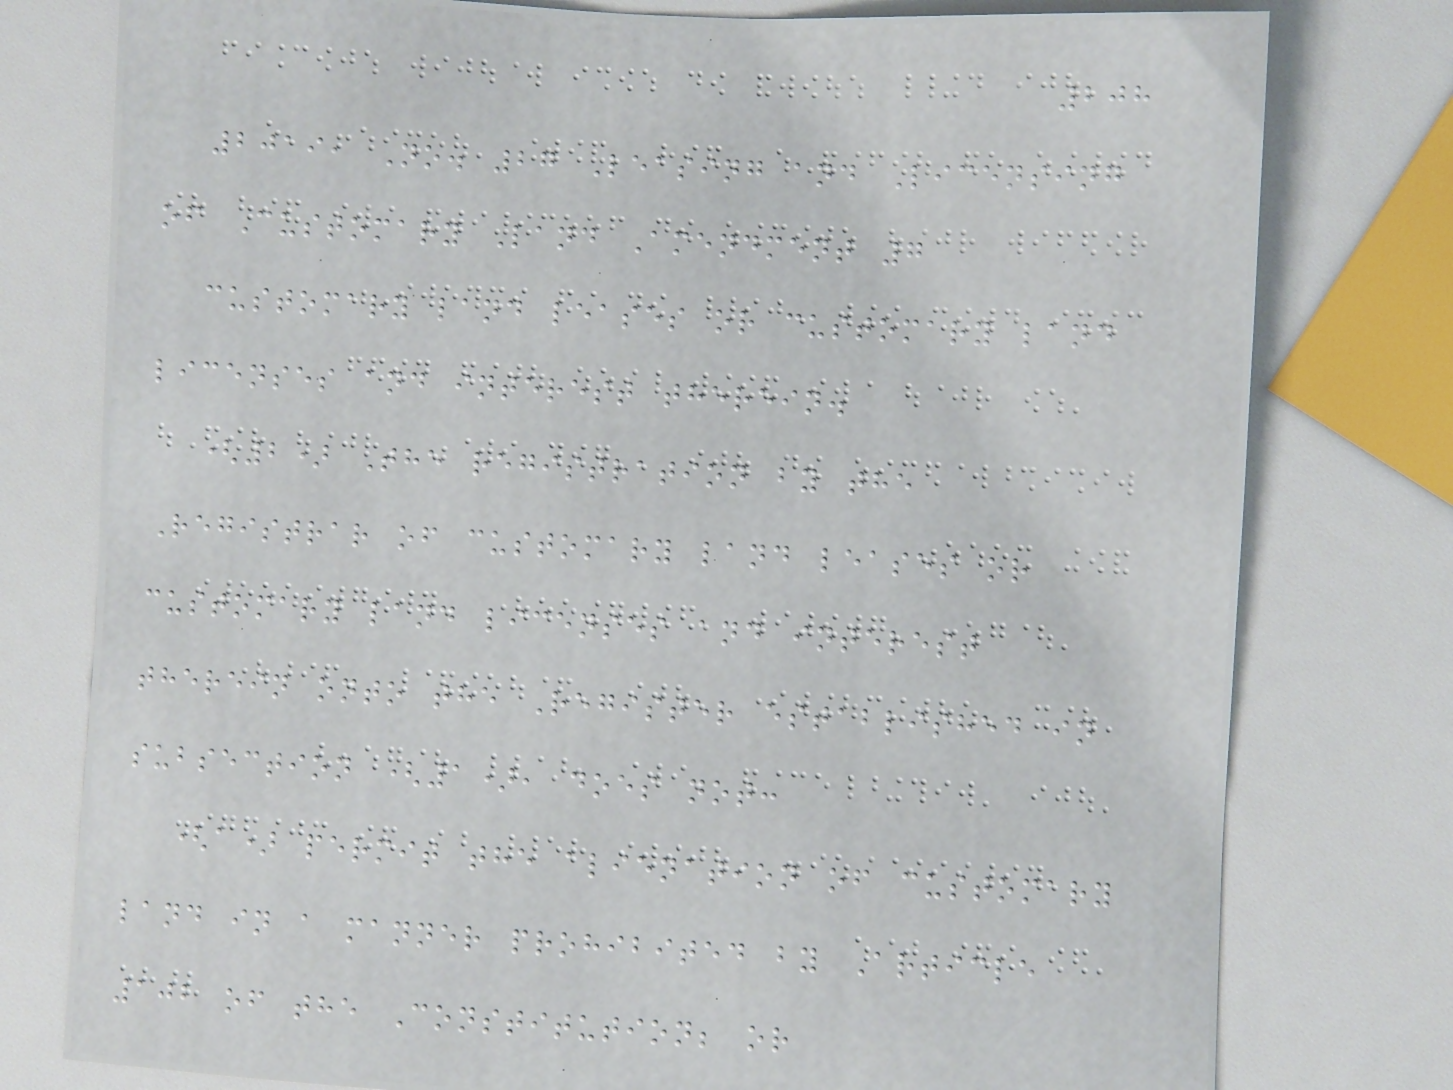208
2019, No. 27 Leasing and Licensing
of Customary Land Amendment 7
customary land leases or customary land
licenses and interest therein.
(2) The registration by the
Registrar of customary land leases or
customary land licenses and interest
therein onto the Register established in
subsection (1), does not:
(a) permit the alienation of customary
land in a manner prohibited by Article
102 of the Constitution; or
